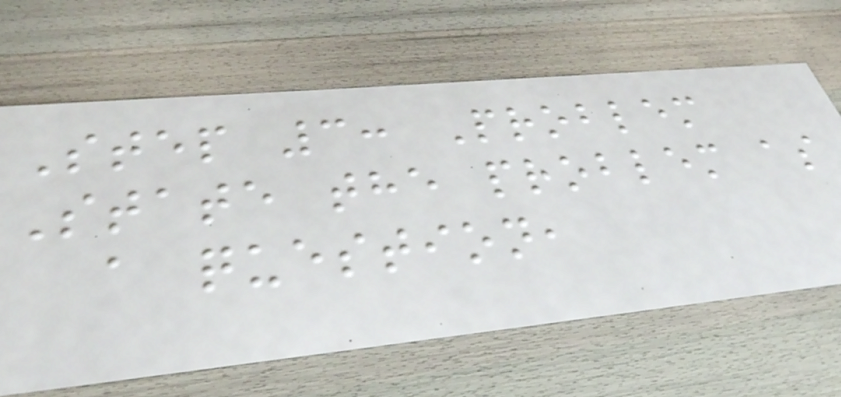Step 3: Problem
State the problem as
a question,
